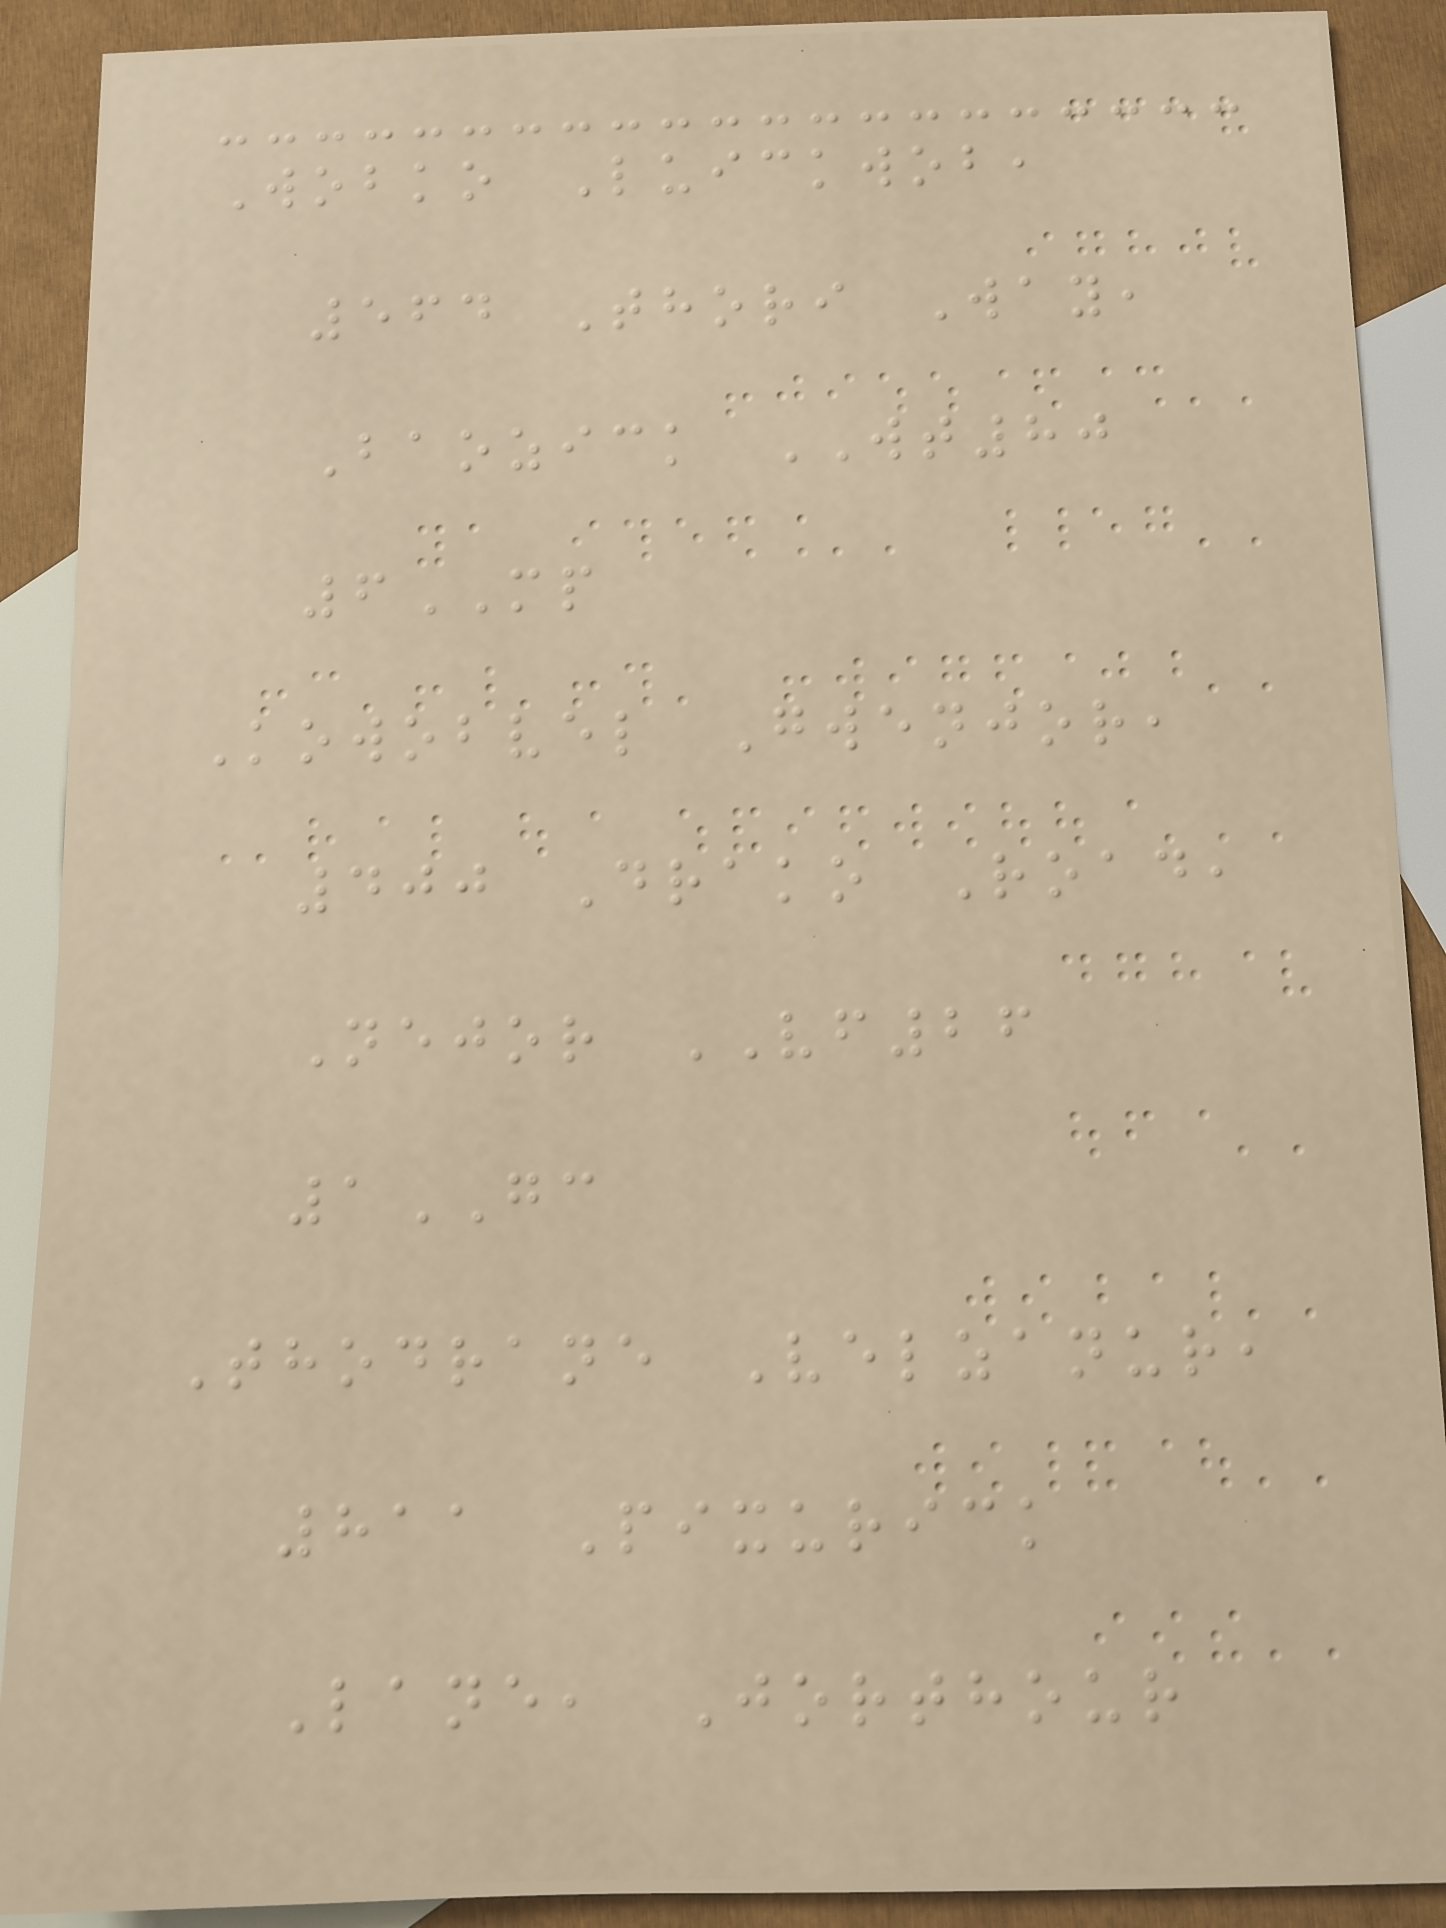Wobko Luickwob,
564 Thori Way,
Baozick WT80
6MP
Kowobvel Gwenjor,
400 Drako Road,
Nejor VF26
1GC
Thodrane Velzanur,
811 Pixurick
Lane, Jorthour
